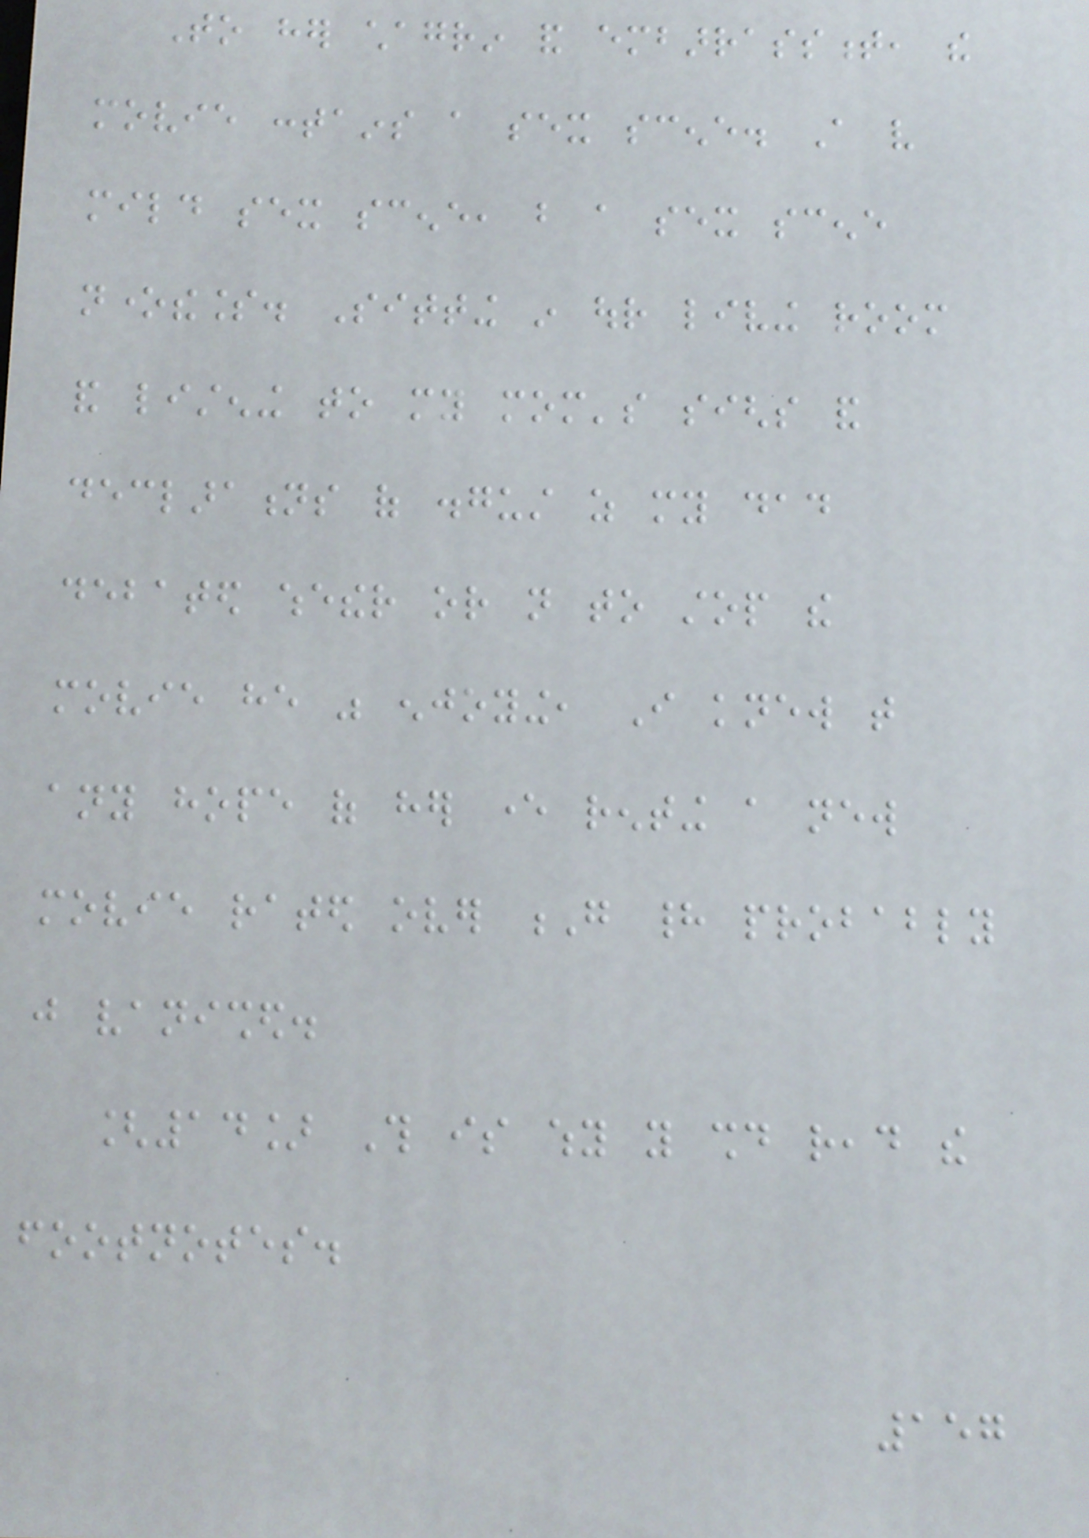To her chagrin and embarrassment, the
movie contains a sex scene. A very
mild sex scene, but a sex scene
nonetheless. Sitting in our living room
and listening to my mom's sighs and
declarations of disgust as my dad
debated whether or not to stop the
movie he was enjoying, I knew that
any hope of her ever renting a new
movie rated over G had probably
just vanished.
[14] This is why you should read the
footnotes.
157
